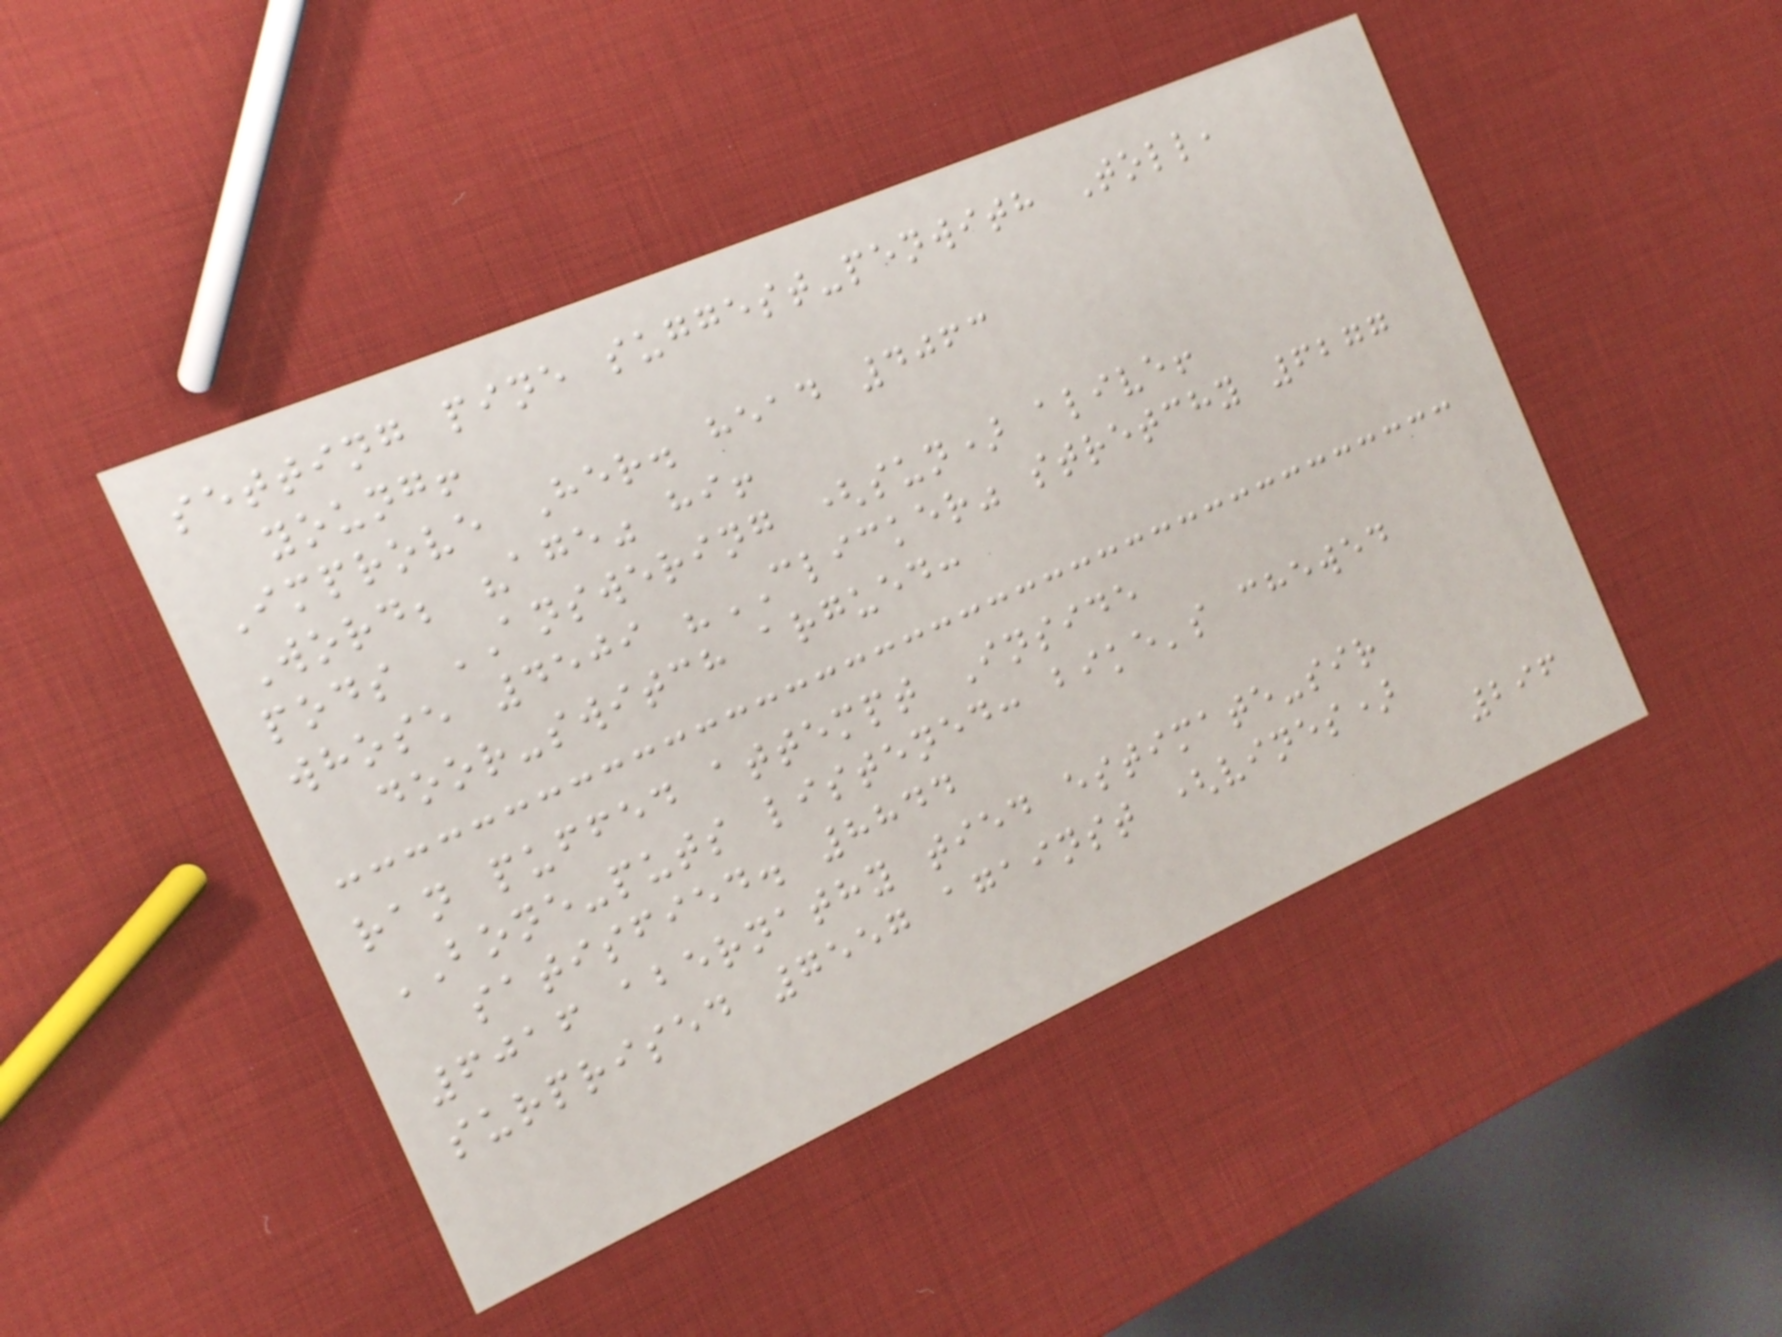setting pine suggest-penwith Toll,
young!
Improve Her. head 4063
Word; "age" hi!
pods ANSWERING (sun) alive!
whose 4509 "CLICKER" stretchy 6277
door-switch argued:
ran puffed attempt Inside
BONE-puts listened: bike's chewed
satisfied. 8844
6016 abernathy tied estimate-sir
surprised 7557 against (vines)
296
